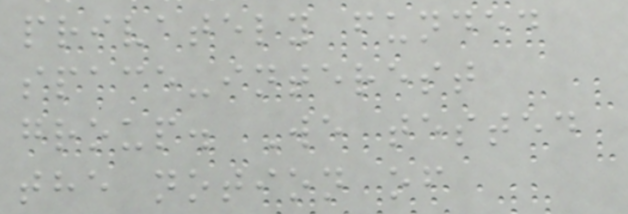privately funded
space-interest
group. We tested
the notion of
